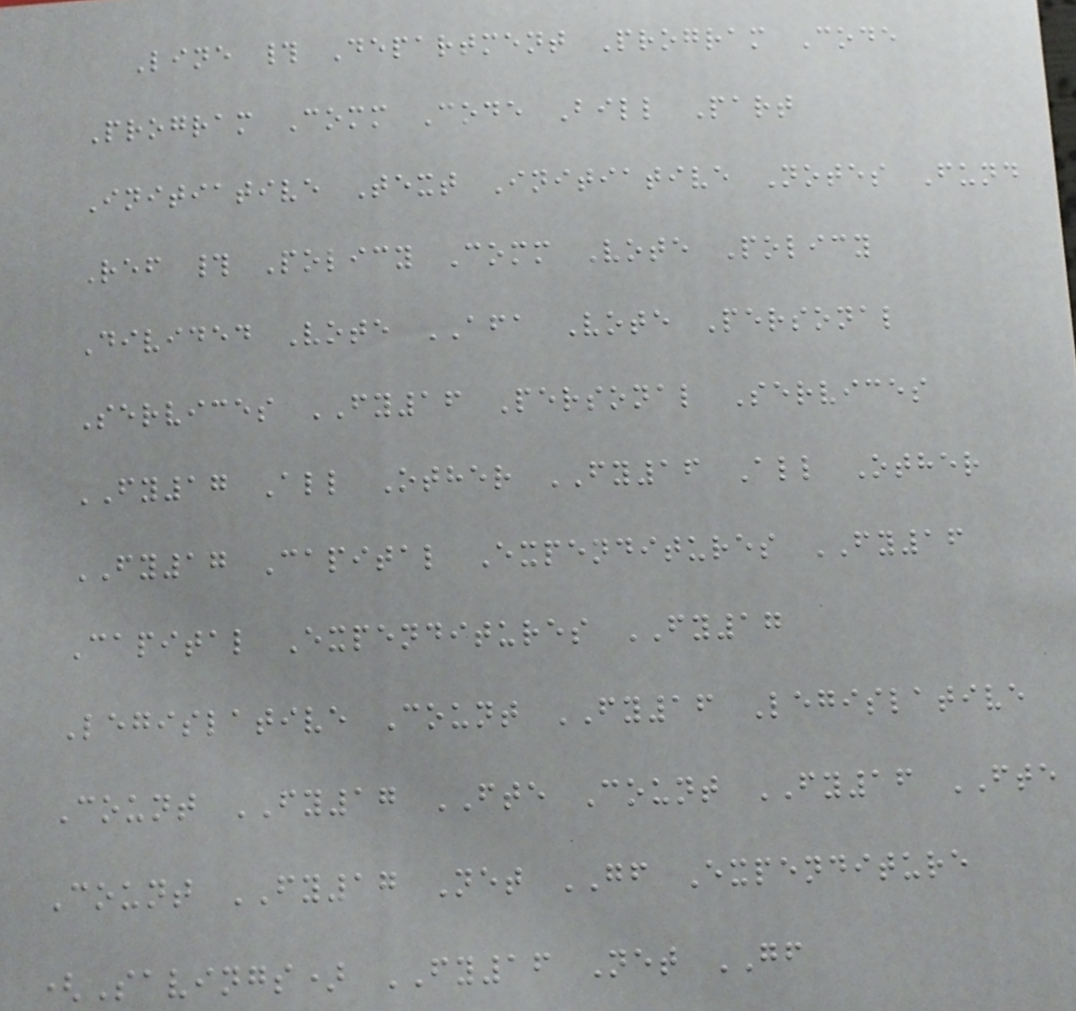Line # Department Program Code
Program Comm Code Bill Part
Initiative Text Initiative Notes Fund
Ref # Policy Comm Vote Policy
Divided Vote AFA Vote Personal
Services FY16 Personal Services
FY17 All Other FY16 All Other
FY17 Capital Expenditures FY16
Capital Expenditures FY17
Legislative Count FY16 Legislative
Count FY17 FTE Count FY16 FTE
Count FY17 Net GF Expenditure
(Savings) FY16 Net GF
